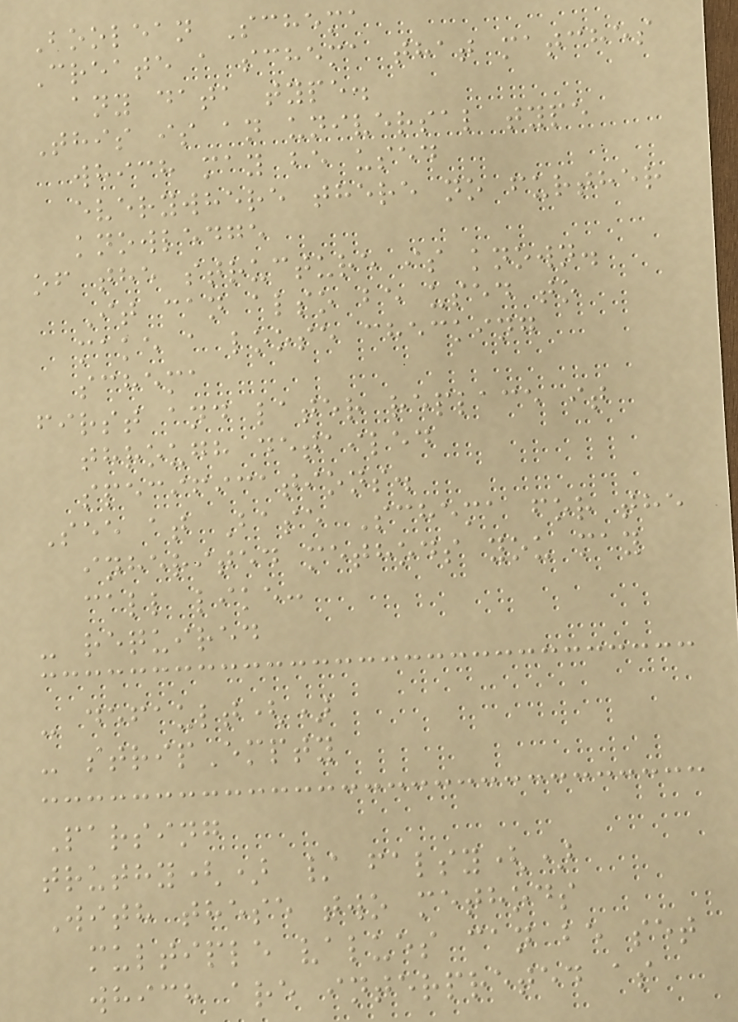Boolean Schema
Create a schema that matches
any data type.
This is an universal type
which may be used
everywhere there no further
knowledge
of the structure is known.
It can also be used to
make a loose checking
schema
first and later replace it
through detailed
specifications.
See at Base Schema for the
inherited methods you may
call like:
- required
- default()
- stripEmpty
Parsing
truthy() / falsy()
With these two methods
multiple values can be set
which are interpreted as
